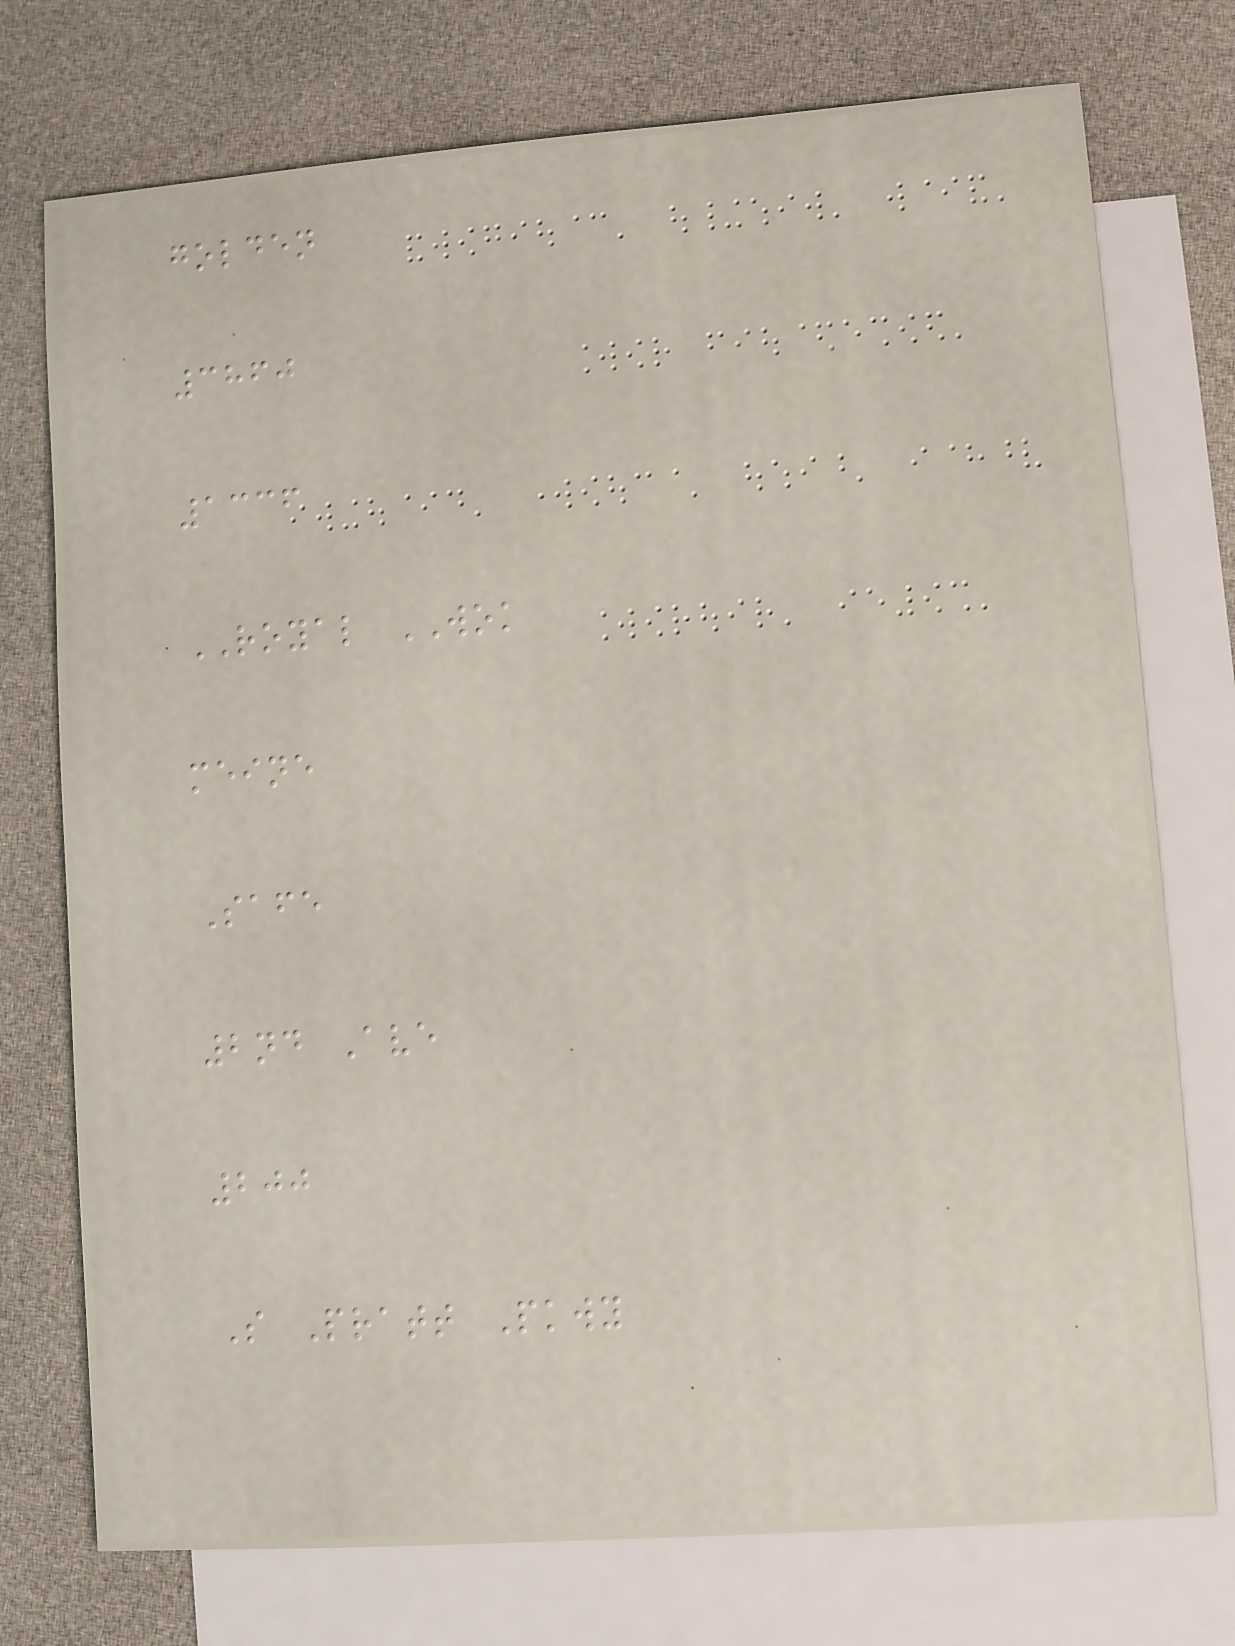golden
3860
1336
ROYAL WOK
meine
Safe
2nd Ave
200
S Pratt Pkwy
